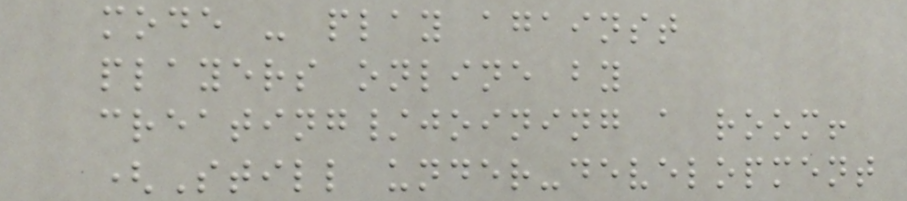mode - play against
players online by
creating/joining a room!
(Still under-development
